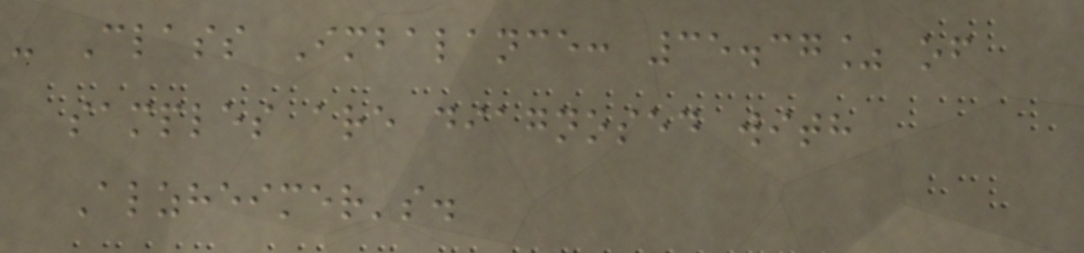- Class Imbalance: 35.37% of
samples are diagnosed with
Alzheimer's.
